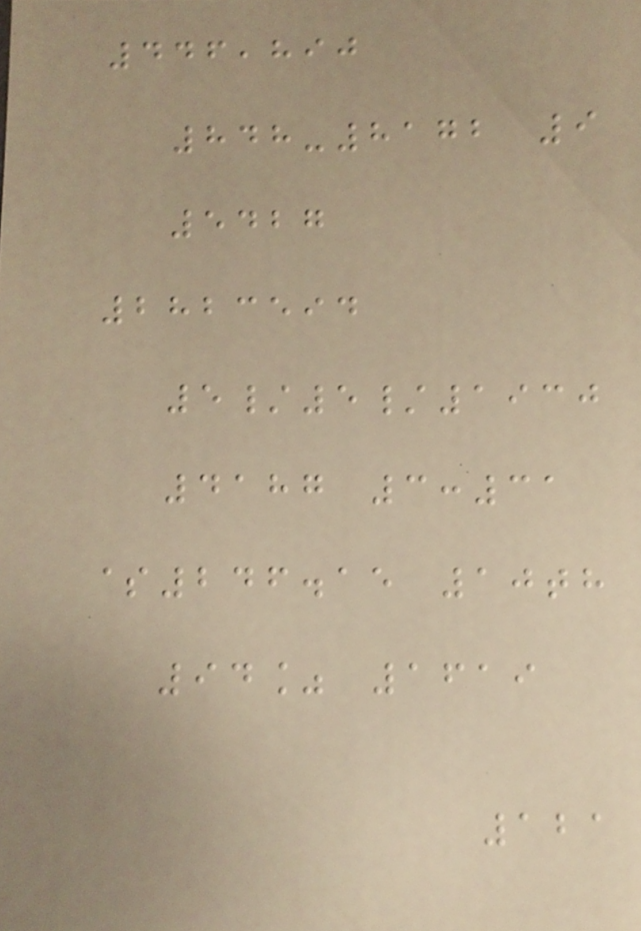446,890
848-8172 9
5427
2823594
5/5/1930
4187 3:31
$246.15 10th
94% 1619
121
